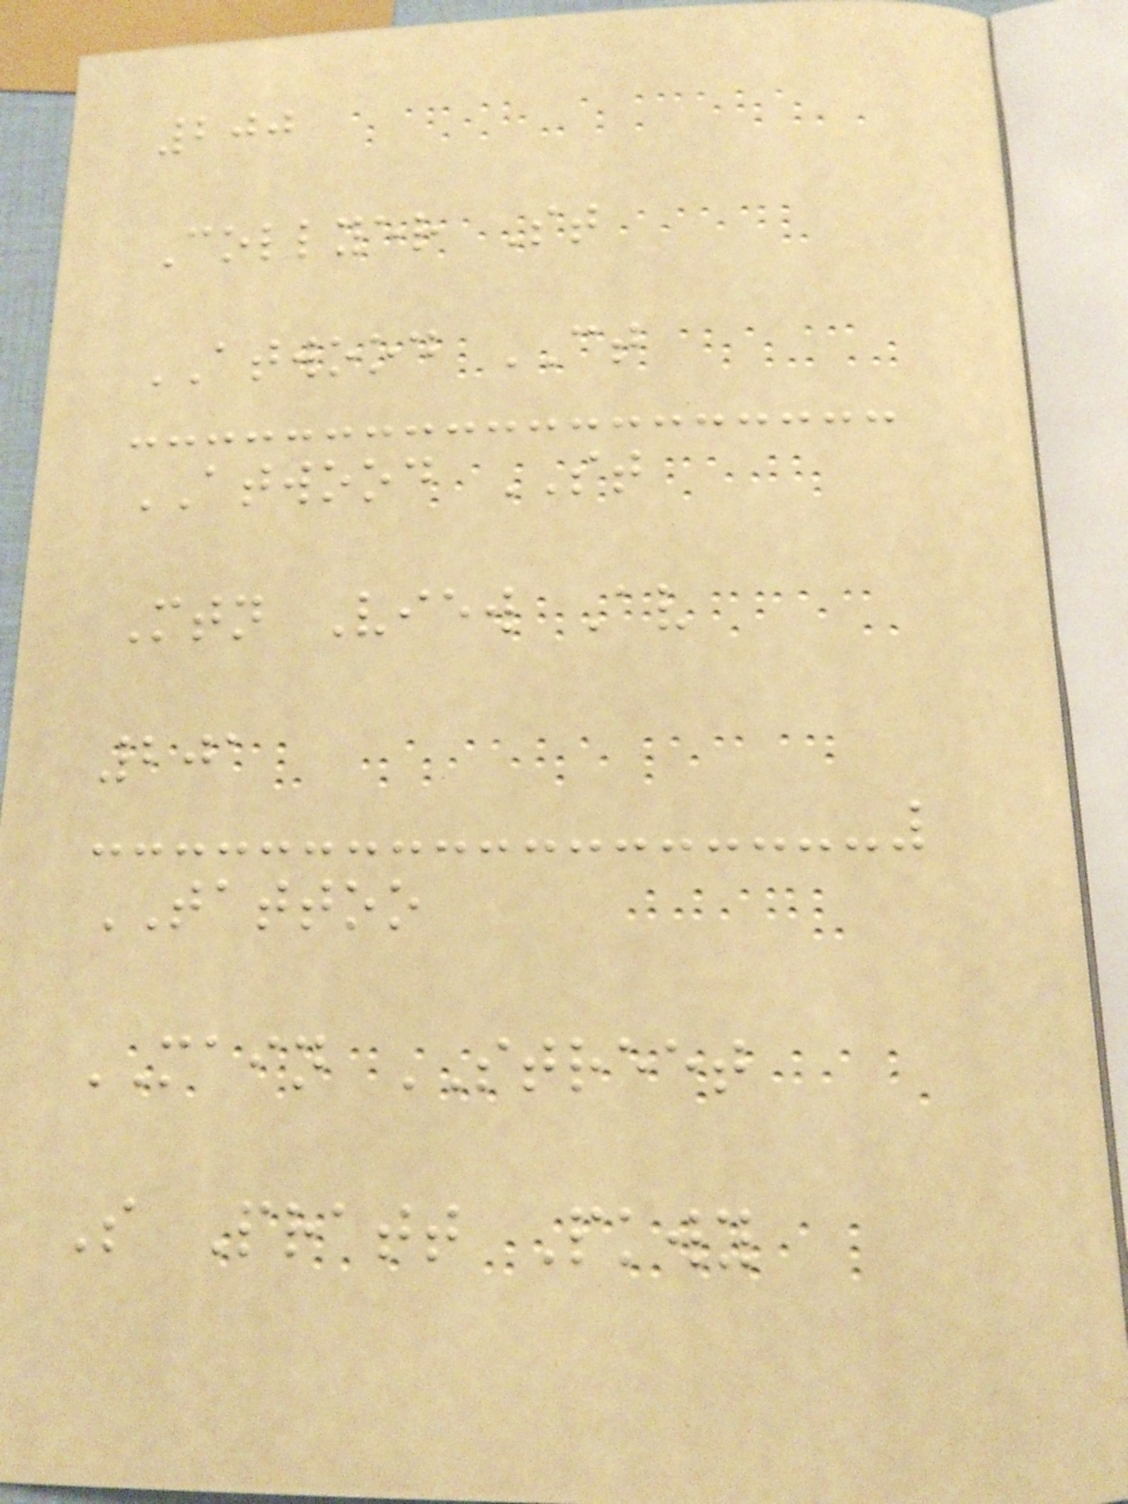200
Collyer St
ATWOOD CT
ATWOOD ST
Mtn View Av
201
TATTOO
MAIN STREET
S Pratt Pkwy
